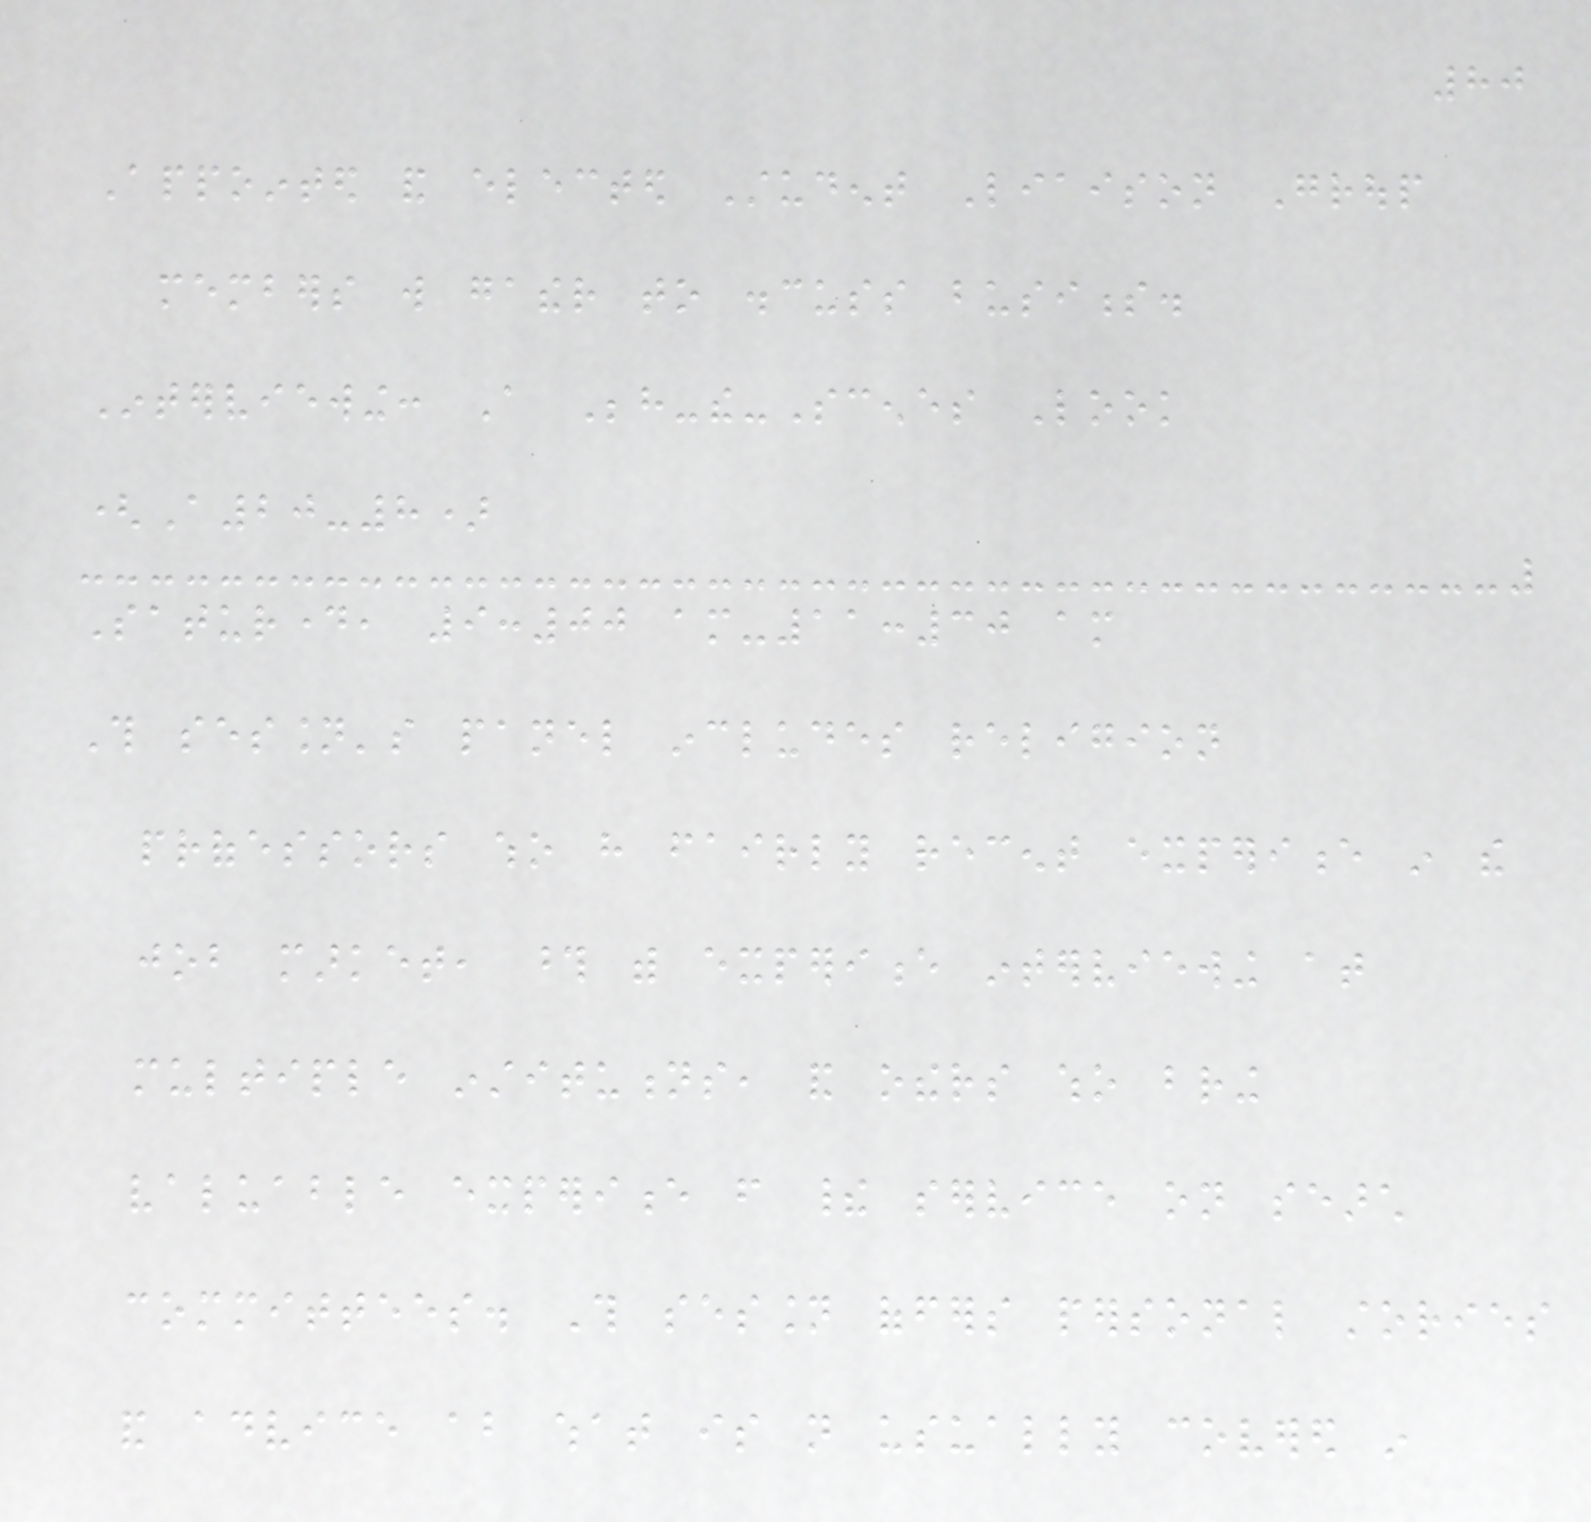80
Appointed and elected Student Liaison Group
members will gather to discuss business.
Interviewing: A Behind-the-Scenes Look
(A20-8)
Saturday, 9:00 am-11:30 am
This session's panel includes religion
professors who have fairly recent experience in the
job market, those with experience interviewing at
multiple institutions, and others who bring
valuable experience from their service on search
committees. This session offers personal stories
and advice about what is not usually covered in
